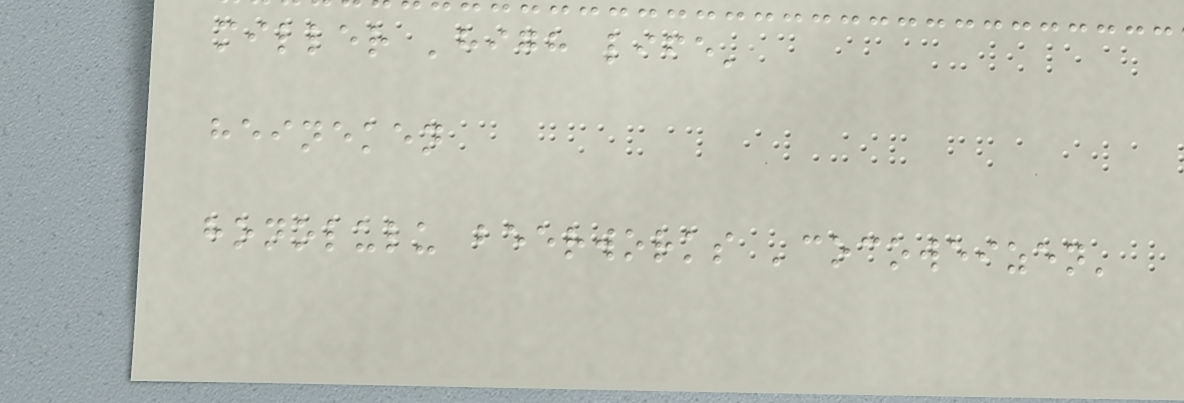miller 'high life'
heineken
honolulu beerworks 'cocoweizen'
